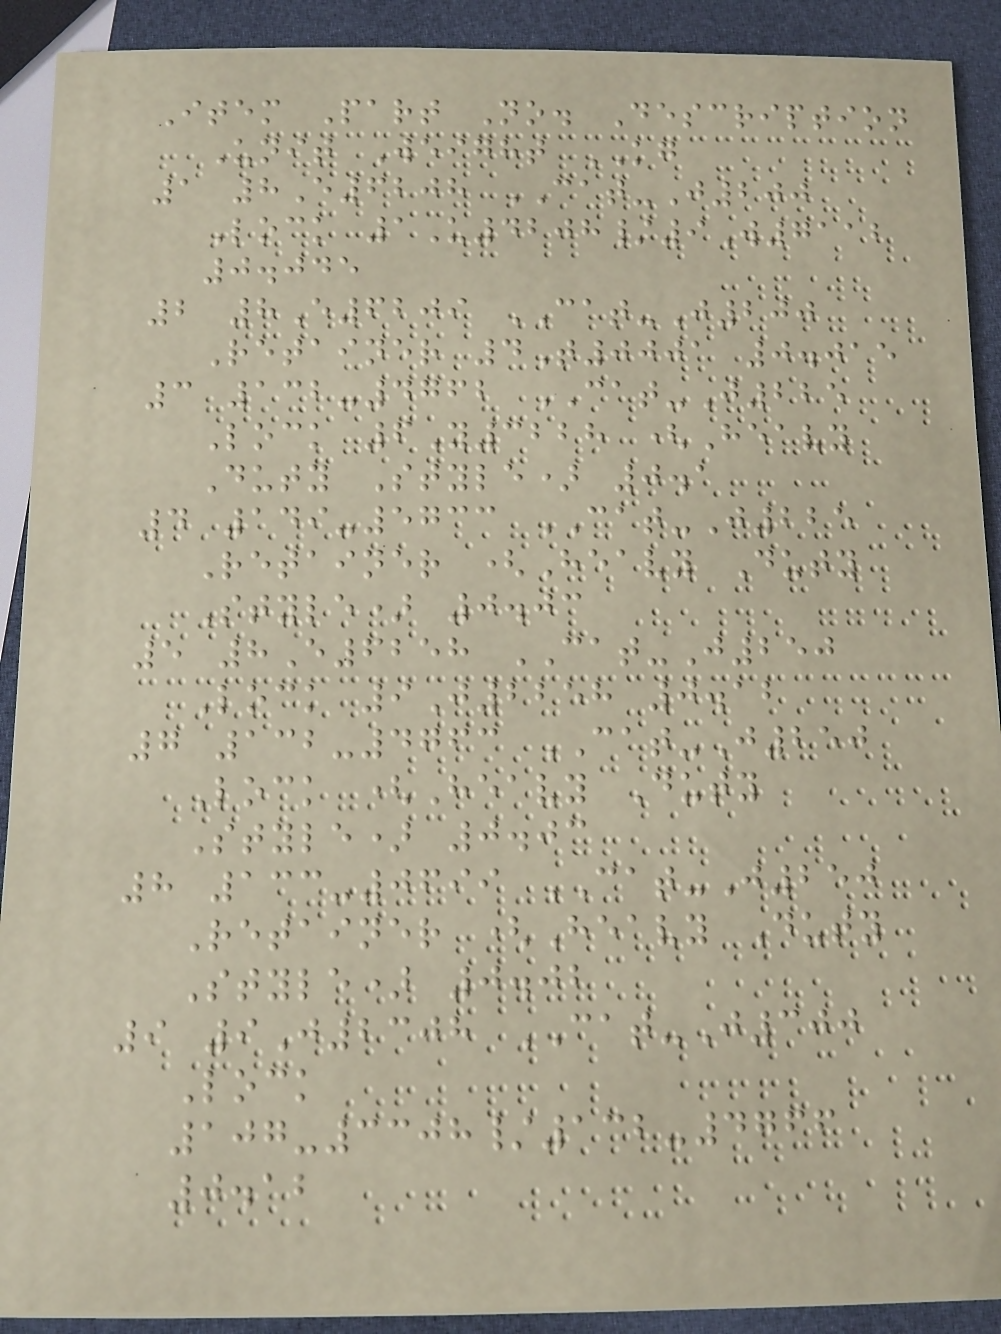Item Part No. Description
Unit Weight KG
1 8E6208 CAT-J200
Lock 1U4208/9W7112
0.045
2 8E6209 CAT-J200
Retainer 4T0001 0.015
3 132-4762 CAT-J225
Lock 6Y3228 (Heavy
Duty Style) 0.1
4 149-5733 CAT-J225
Retainer (Heavy Duty
Style) 0.03
5 8E6258 CAT-J250
Lock 9J2258 0.12
7 132-4763 CAT-J250
Lock (Heavy Duty
Style) 0.03
8 133-0699 CAT-J250
Retainer (Heavy Duty
Style) 0.02
9 9J2308 CAT-J300
Lock
107-3308/132-4766
0.12
